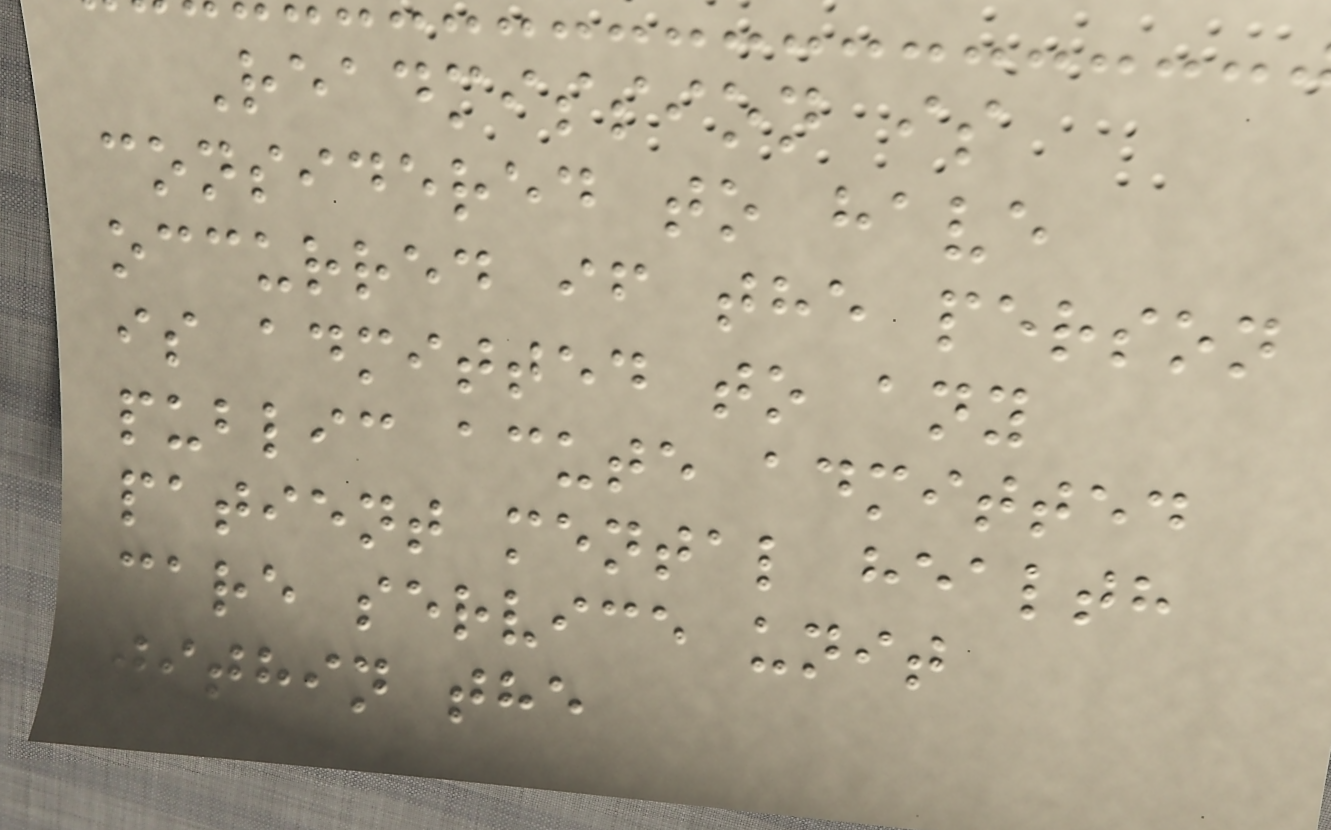Readmission is
considered to have
occurred if the person
is admitted to any
public acute admitted
patient mental health
care service unit
within the
